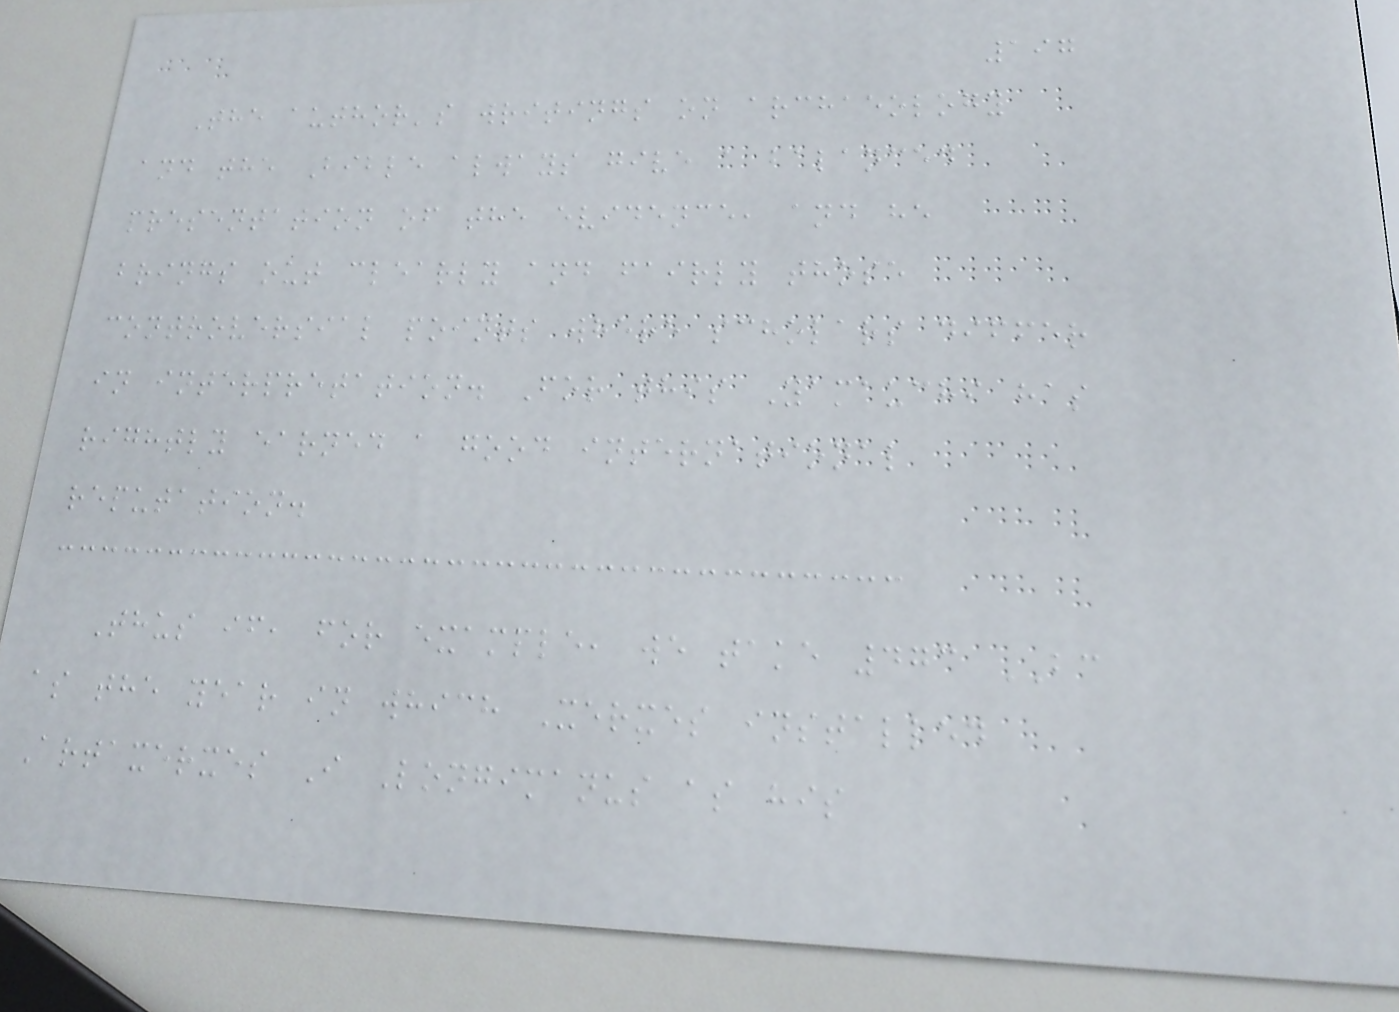197
The author's writings on archaeology
and the Bible always give a balanced
presentation of the evidence, and he
brings out clearly and fairly those
controversial points where scholars differ
in interpretation. For this Yamauchi has
rightly earned a good international
reputation.
Thus if, for example, we take 473 BC
as the year in which Xerxes installed
Artaxerxes I Longimanus as his
